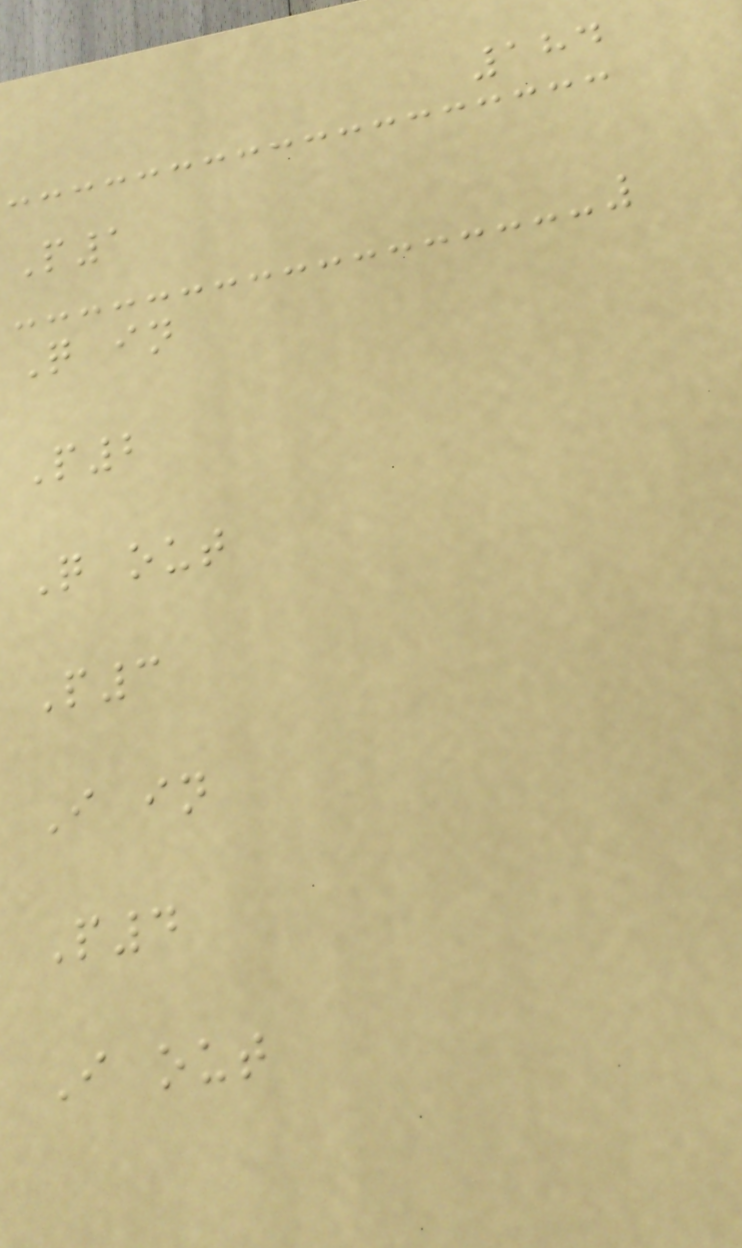184
P1
Q in
P2
Q out
P3
I in
P4
I out
